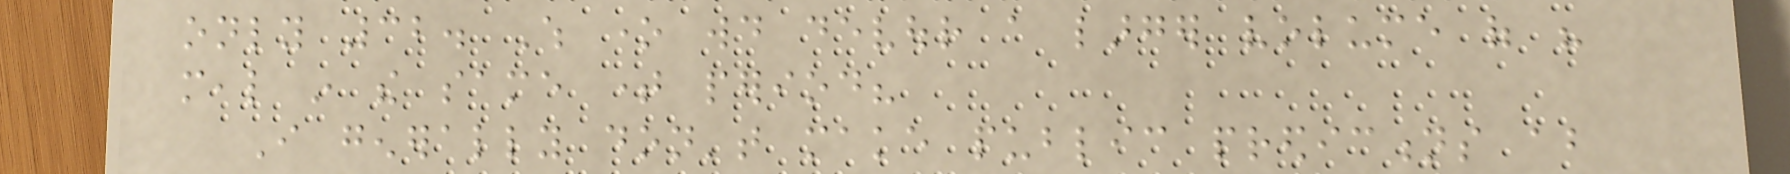only 32. Which one would devour a larger volume of his
meal in the same time period?
I generally don't make public predictions about
